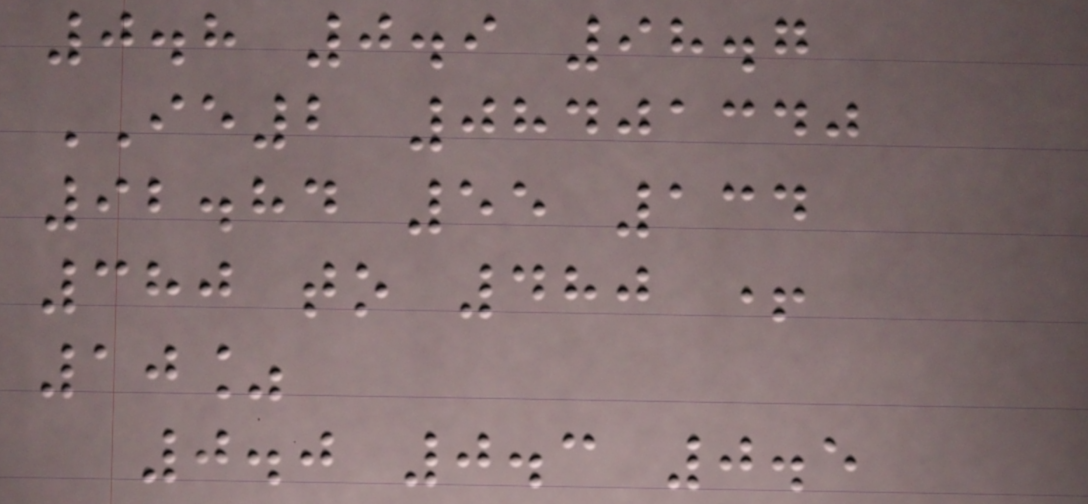0.8 0.9 98.7
IE2 08401340
92.84 55 134
380 to 480 +
10%
0.0 0.3 0.5
